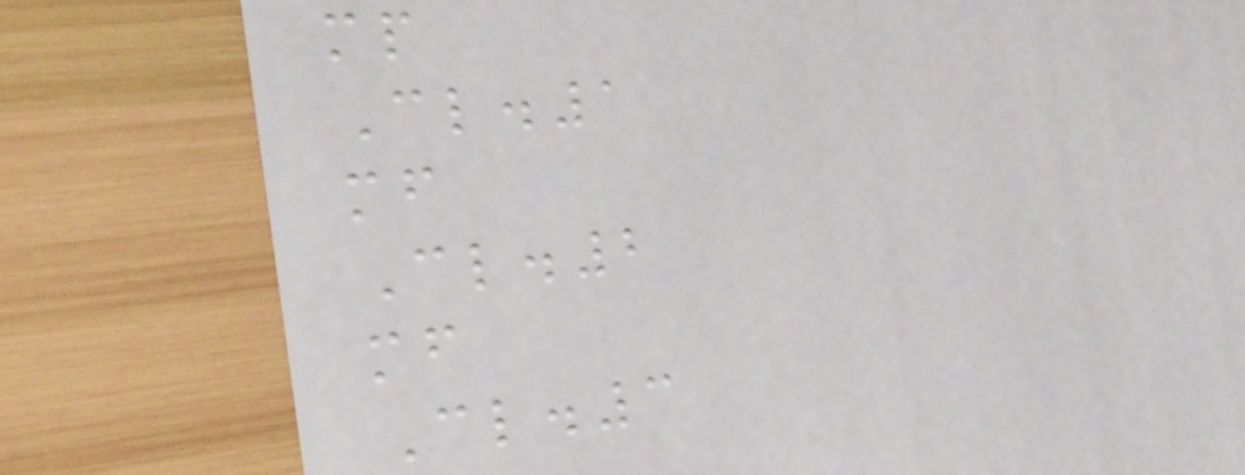mp
Cl.1
mf
Cl.2
mf
Cl.3
